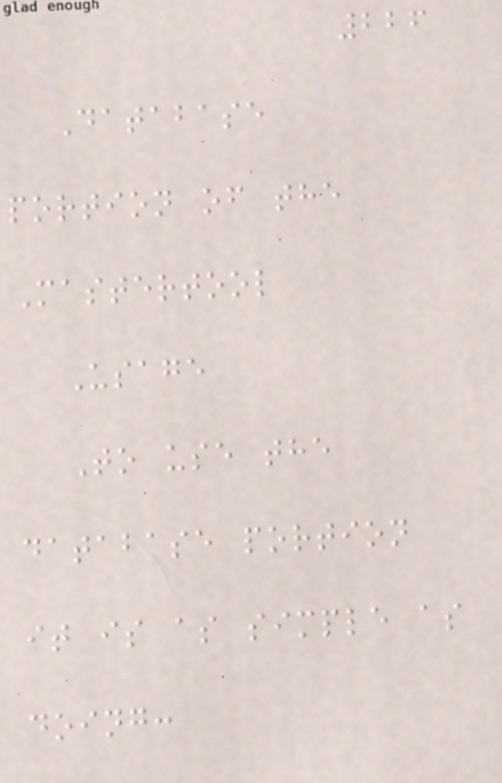226
Database
portion of the
Mastertool
Usage
To use the
database portion
it is as simple as
doing:
